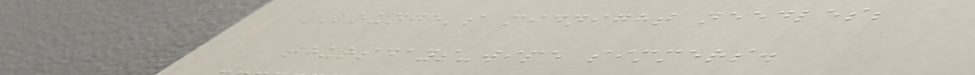LOUNGE's midnight needles;
thursdays-wipe simmers.
